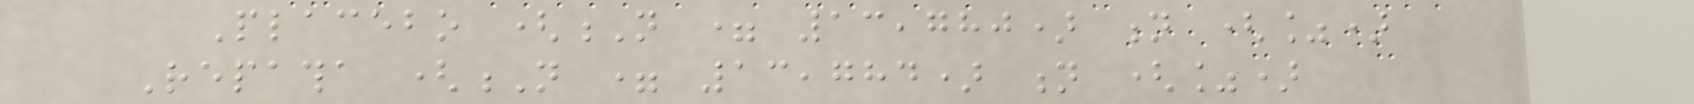Placebo (N = 13,780) n (%)
Repatha (N = 13,784) n (%)
